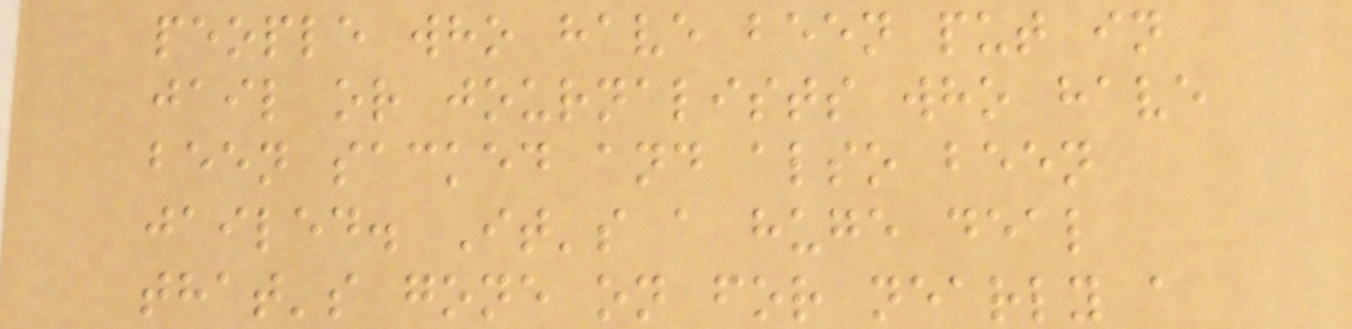people who have been put in
jail or journalists who have
been sacked and also been
jailed. It's a huge deal
that's gone on for nearly a
